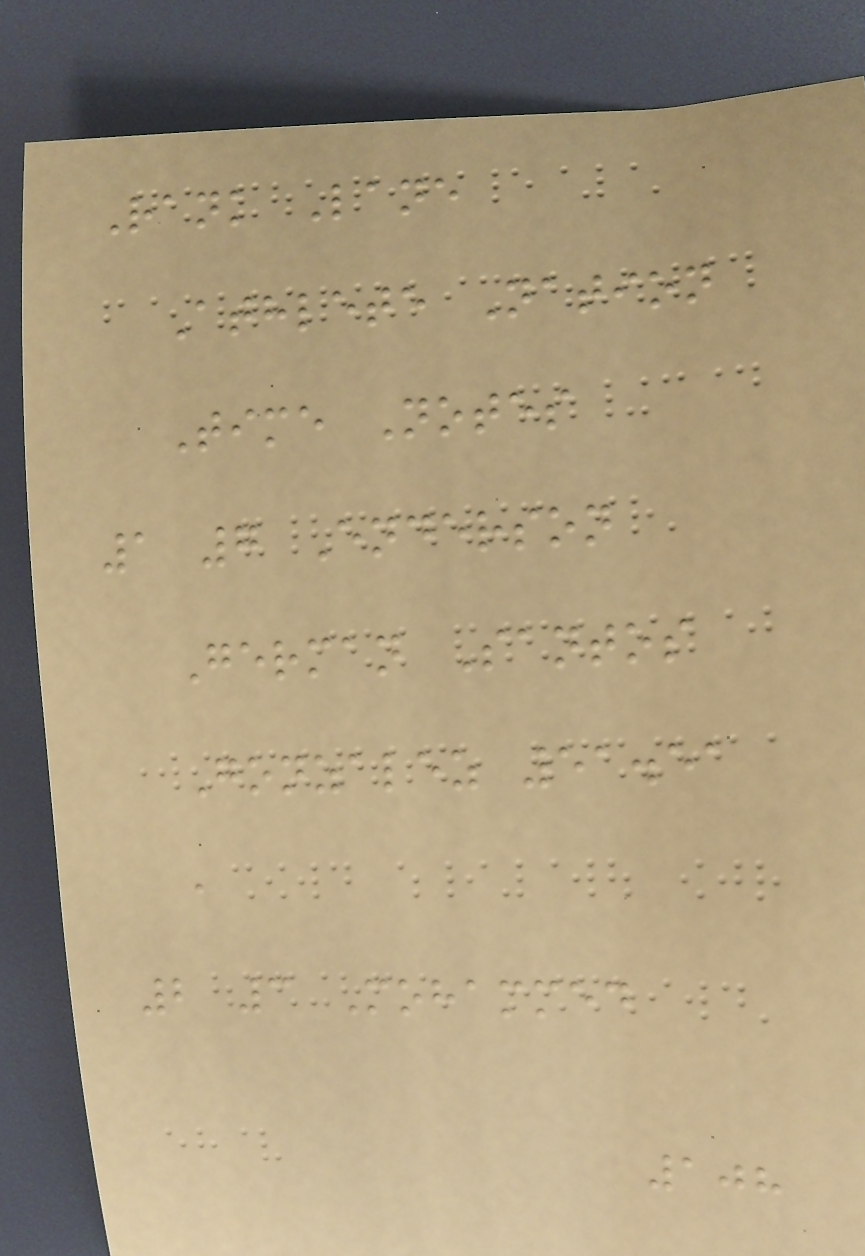Rank Lane
Athlete Nation
Time Notes
1 7 Enderson
German Santos
Gonzalez 51.51
,
2 3 Mohammed
108
